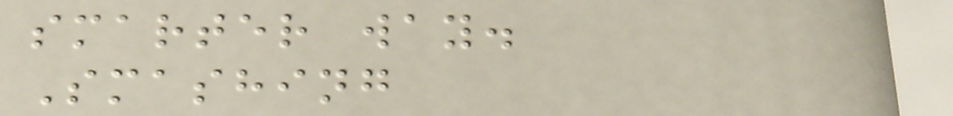smarter way.
Smashing
